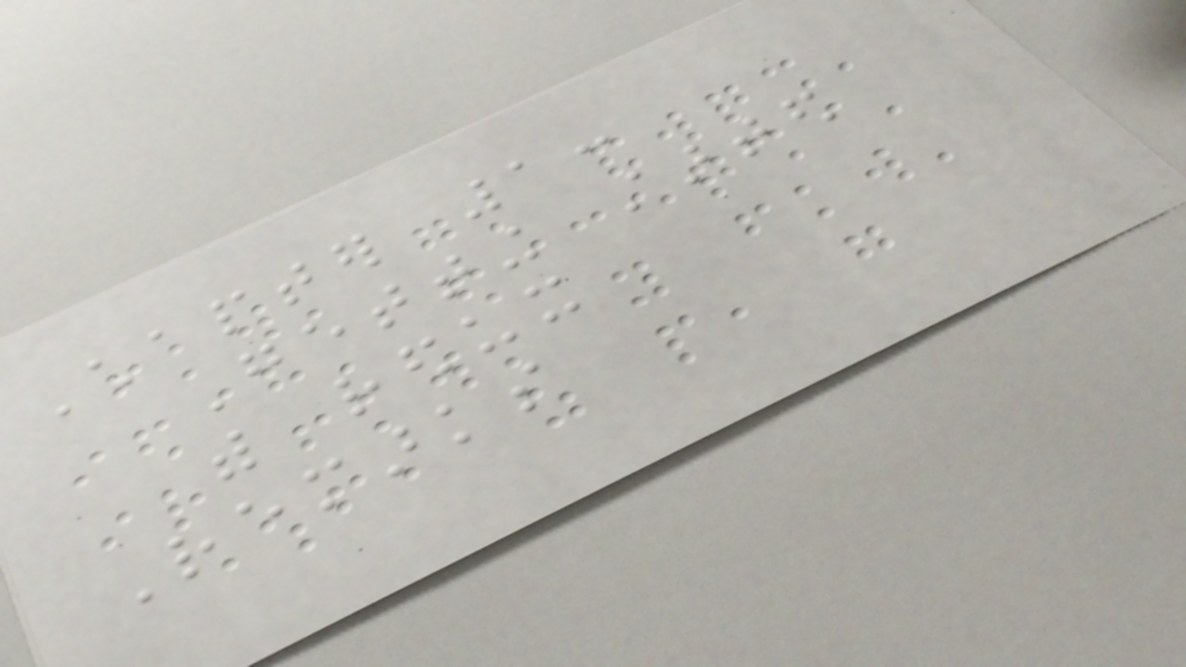Chapter 1:
Getting started
with redux
Remarks
